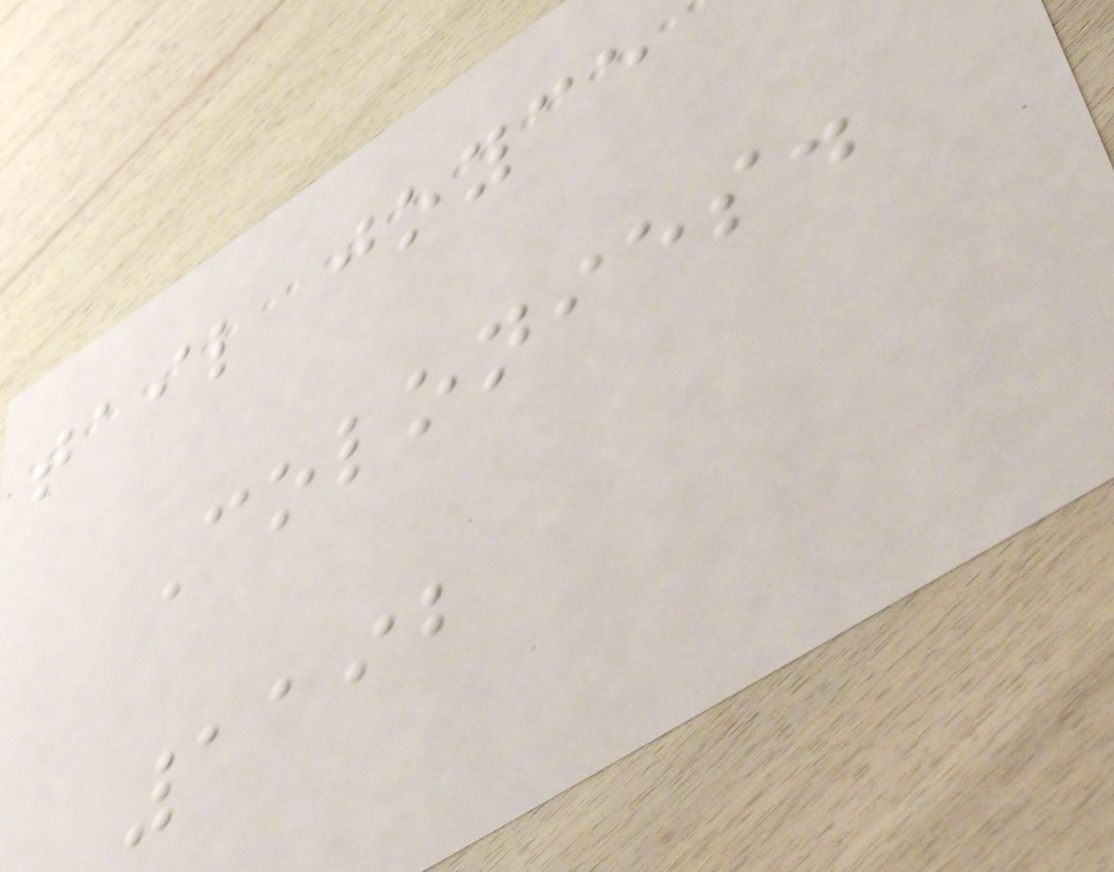tail joyce
Colonies.
1192
